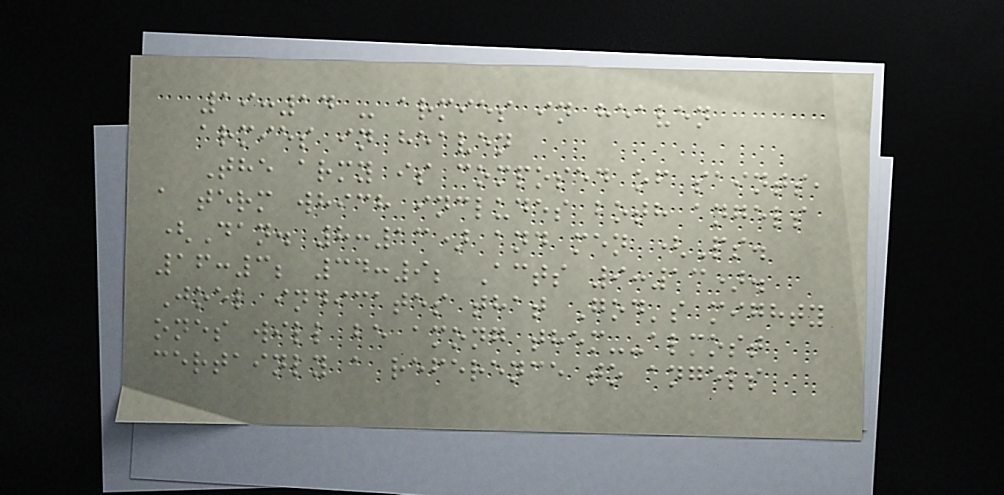19:14 - armies in heaven
armies in heaven
The army is composed of saints,
a term which includes both angels
(Dan. 8:13) and men (Ps.
16:3; 34:9; Acts 9:13).
Joel indicates that God's mighty
ones will be among them--almost
certainly a reference to angels
